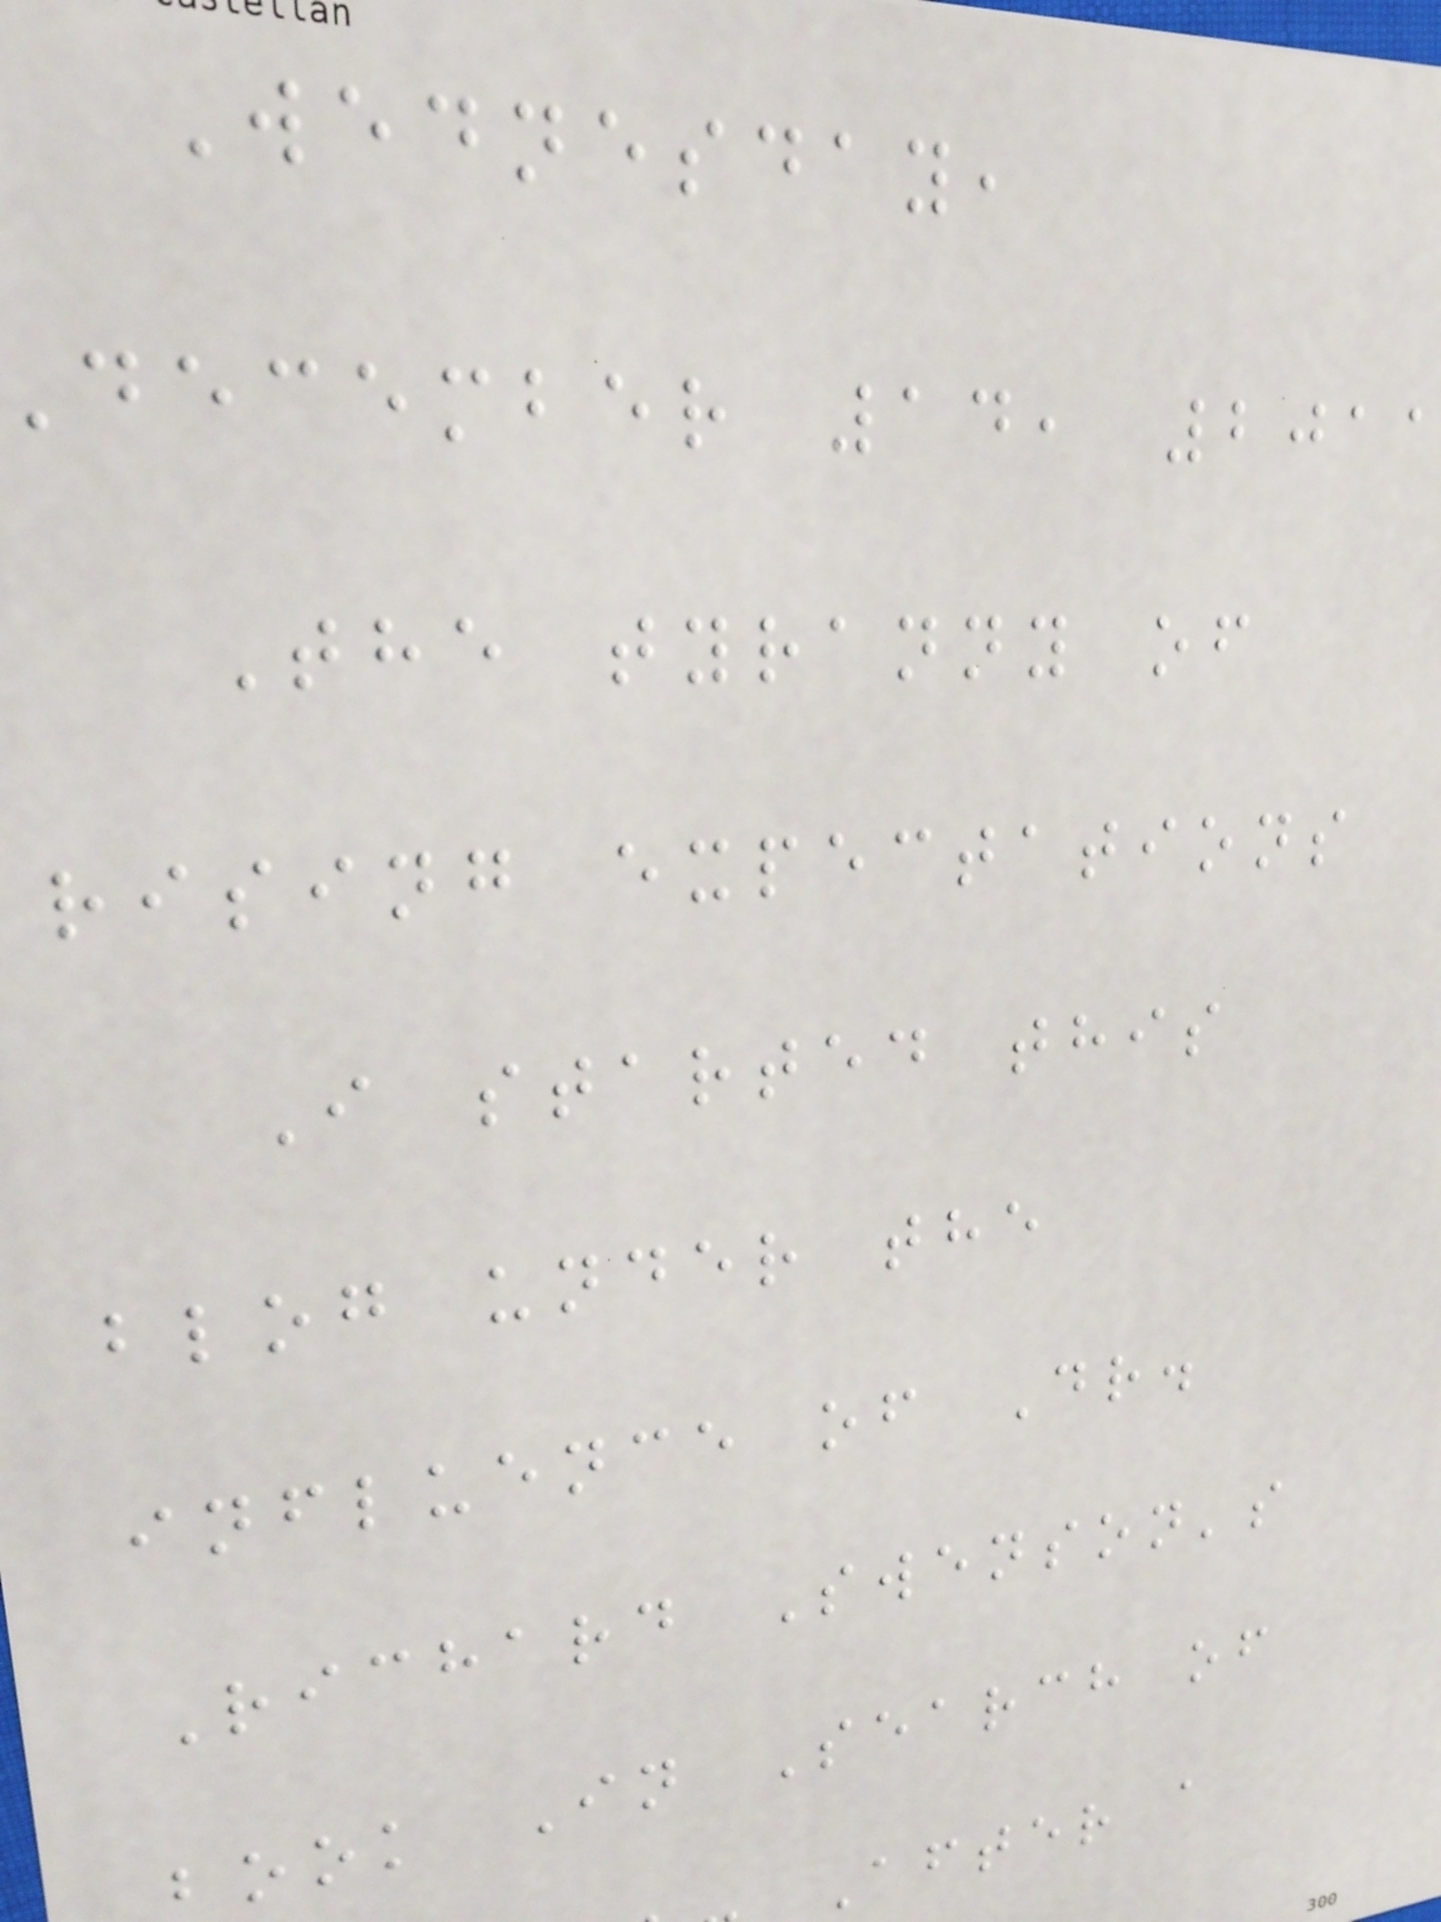Wednesday,
december 14, 201
The tyranny of
rising expectations
I started this
blog under the
influence of Dr.
Richard Swenson's
ook In Search of
After a
